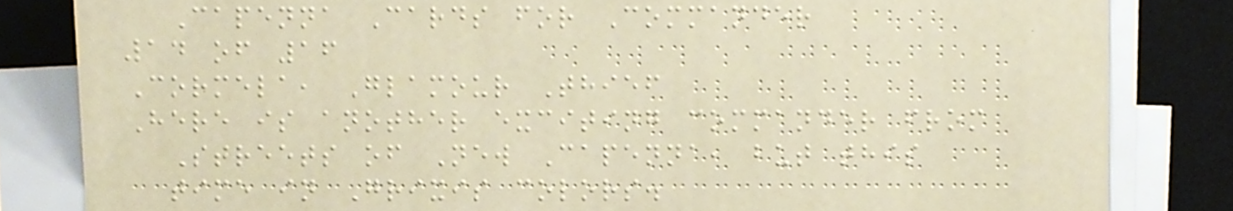Capenna Cards for Commander
14 of 16
Cormela, Glamour Thief
Here is another exciting commander from
Streets of New Capenna, but this
time in Grixis colors.
